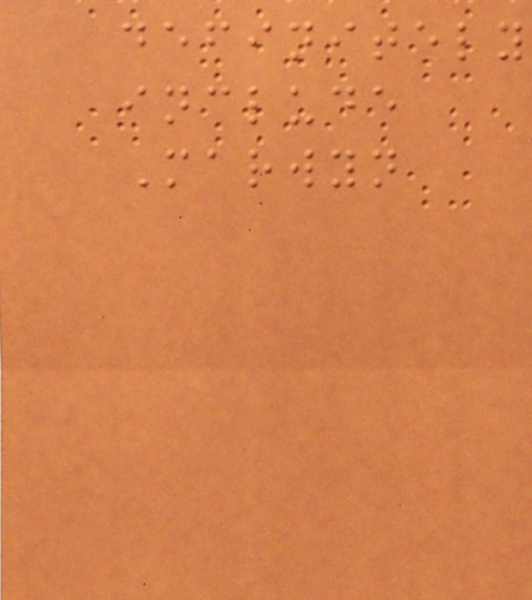definitely
include
Marwyn
